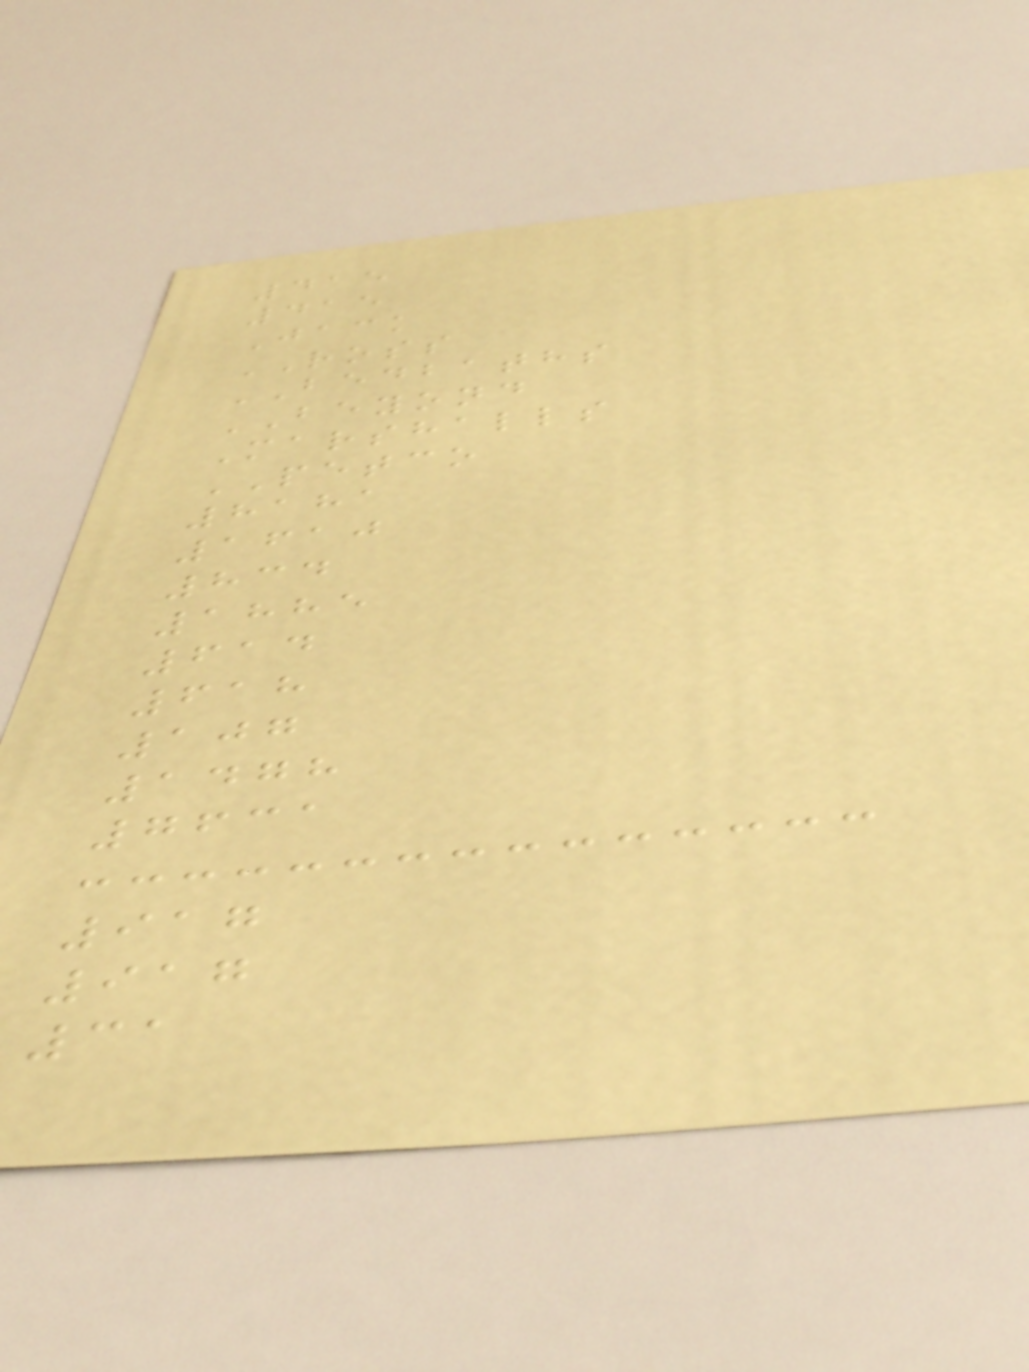415
415
Jack
ROSS
BEDBATHS
BEYOND
Marshalls
PETCO
8181
1610
834
1885
614
618
107
1478
7631
917
917
31
